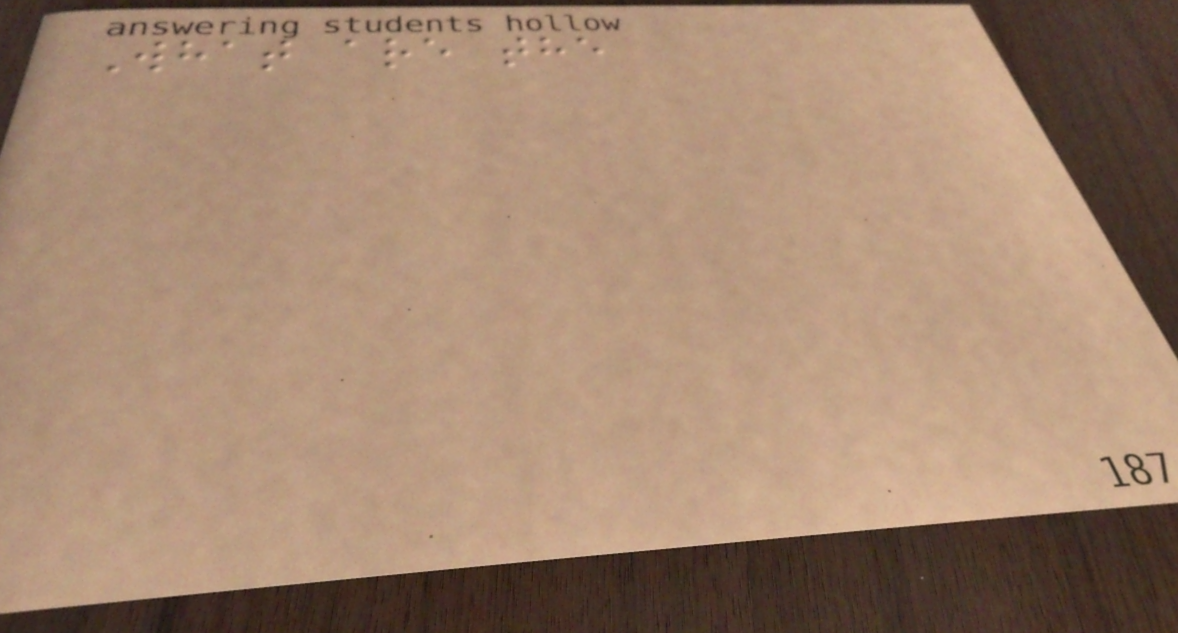What are the
